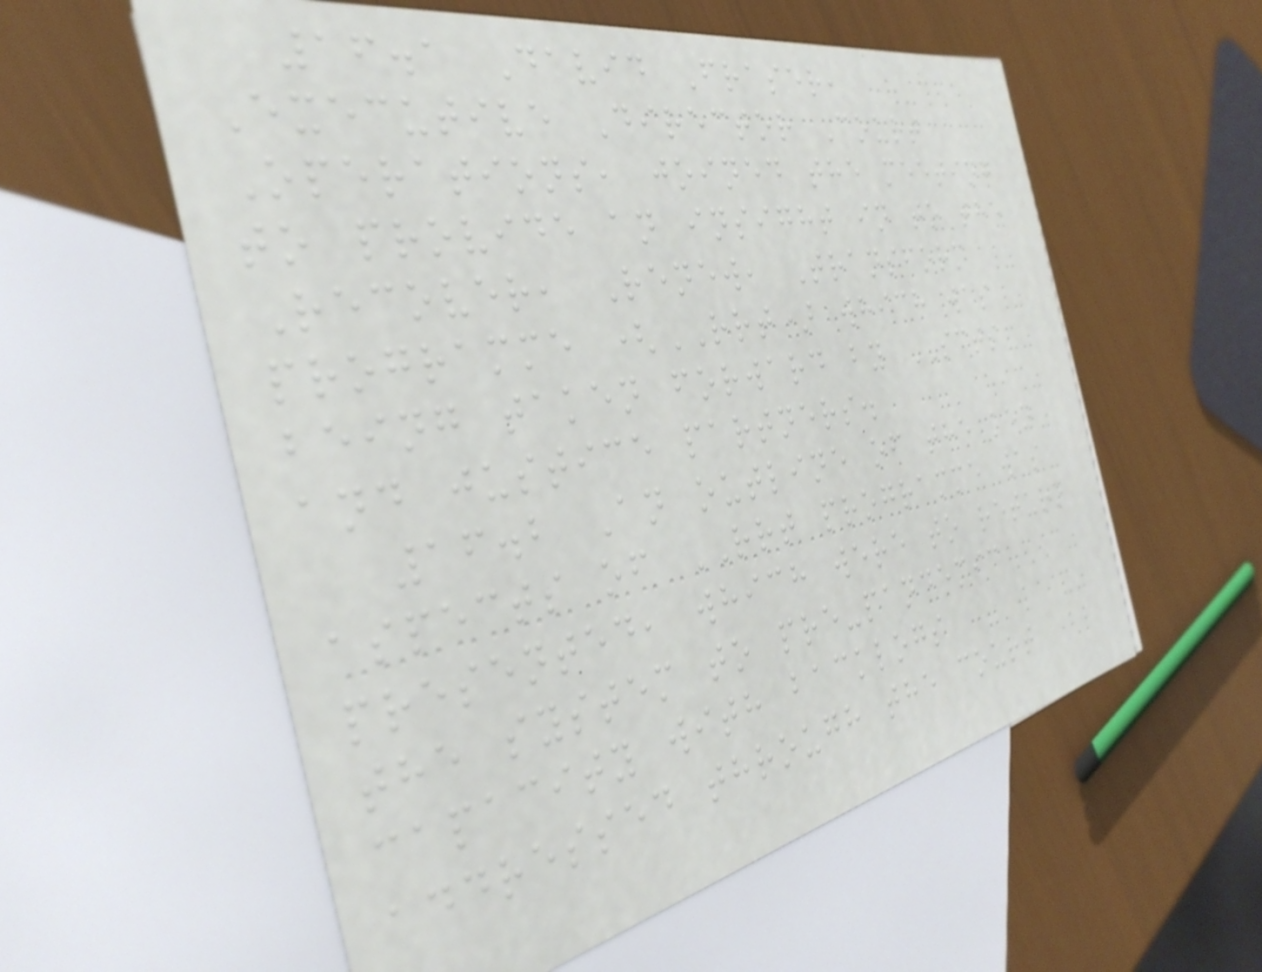16.1 David Fraser,
Executive Director Court
Operations, joined the meeting
to provide an insight in to the
Recover, Renew, Transform
programme (RRT) which was
being taken forward by SCTS
and justice partners.
16.2 An outline of the key
aspects of RRT programme was
presented, which were to return
the system to pre-pandemic
capacity with backlogs
addressed through the court
